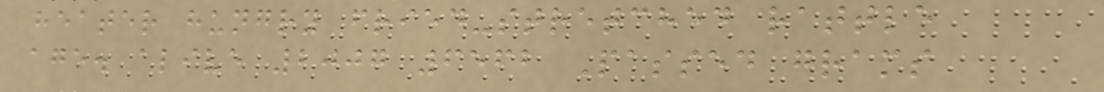heater hungry fried-stretched rattle
age. alive 2007 6562 Passed grams
